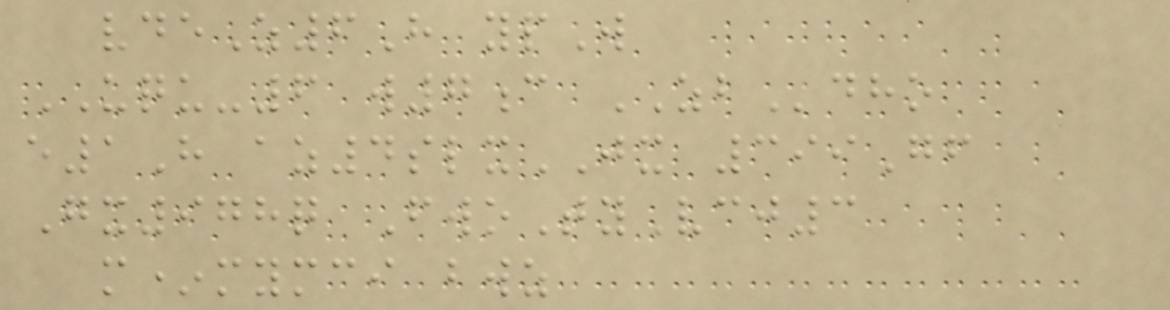vdeZ6H ypW
UQU-6 w7c ZBdho
e1H az4slxJX 399Gf
Gx978q FwoTyVcj3
m*mymci bwz
